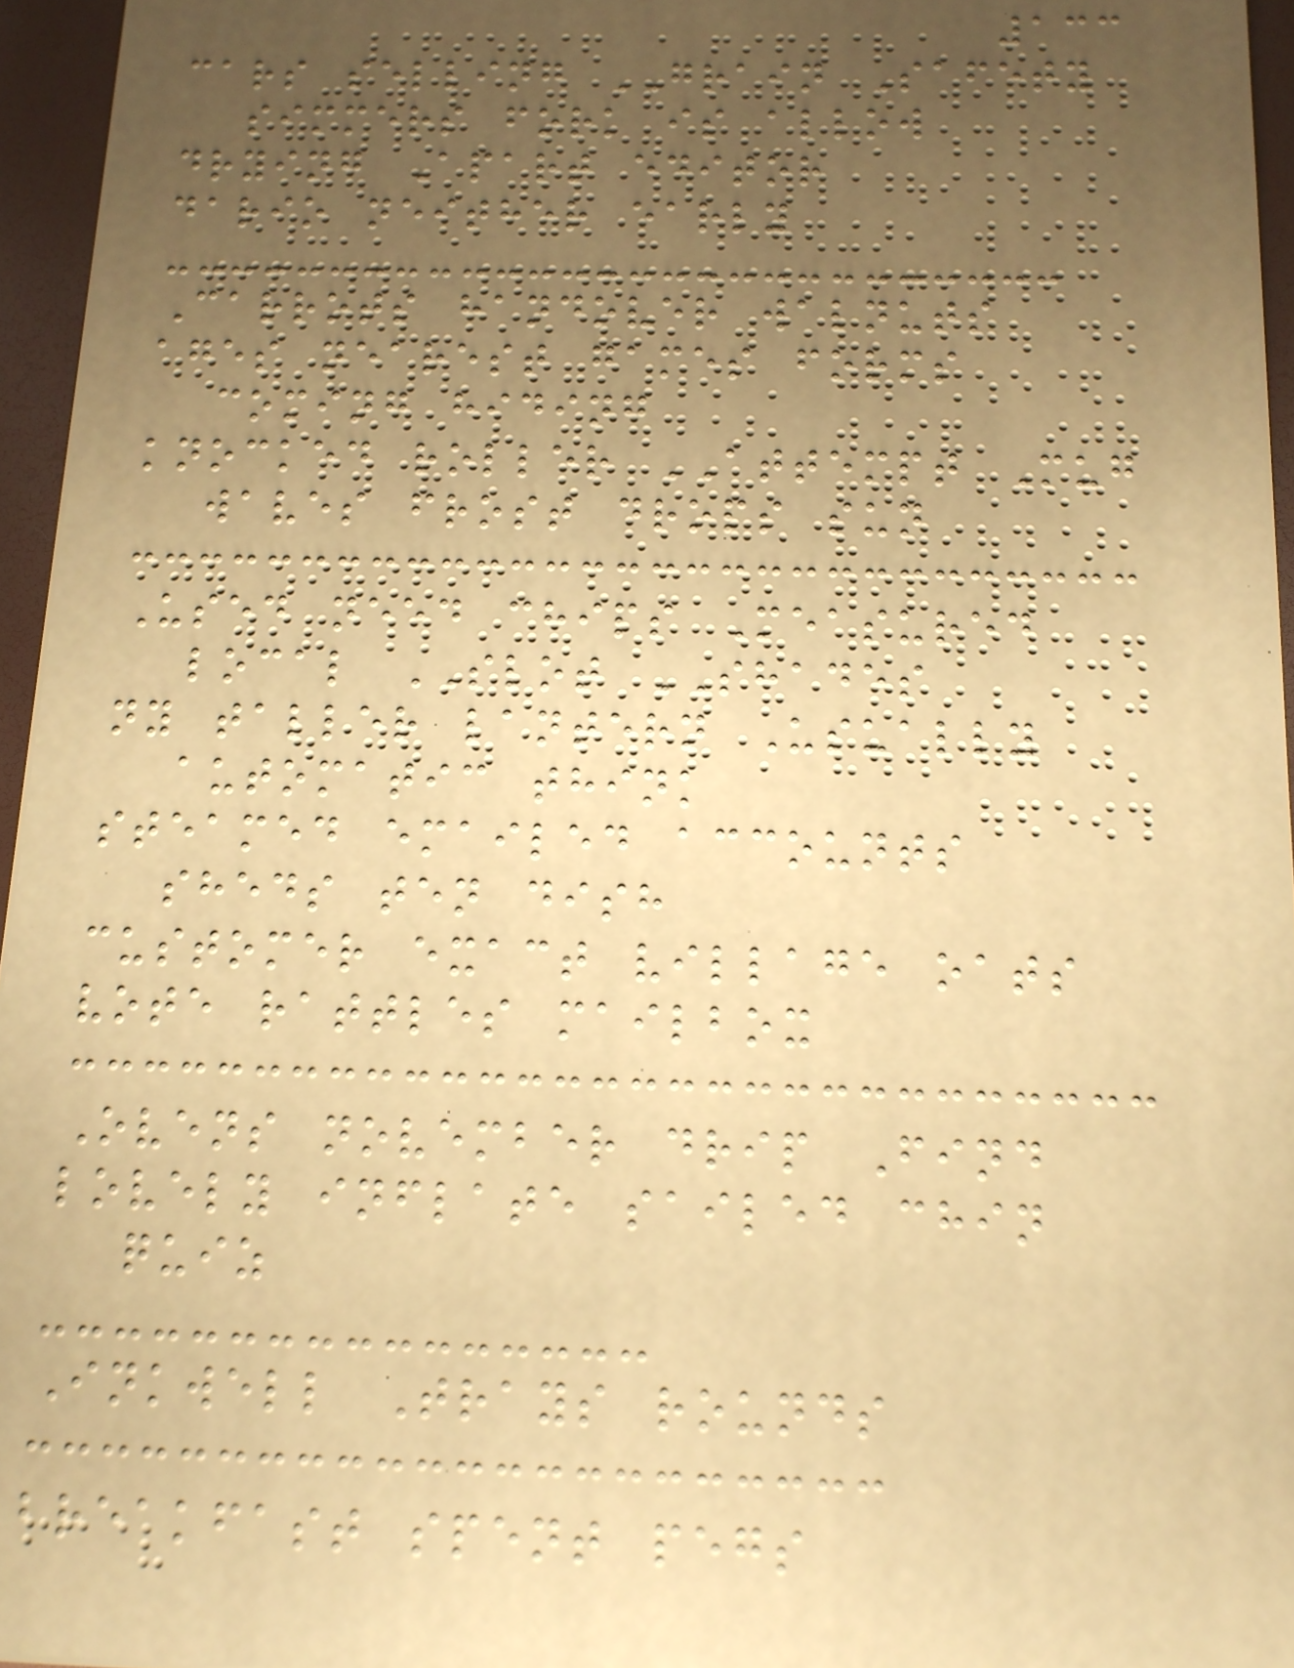133
cars selling GRAIN Safety
simmers fork is allow
drying Apart editor
dario neither early
Carrots handover walnuts
ages nearest games forms
coming hiding
knocked roller ATTEMPT Mug
waves frost drops sun
Used need chips Measured
local SLOT SHADES
ny taller lantern Usually
automatic think
steamed emailed accounts
sheds ten dish
customer exact village oats
vote rattles mailbox
Ovens november drip Find
lovely inflate sailed chin
quiz
Inkwell Trays rounds
breakfast spent pegs
